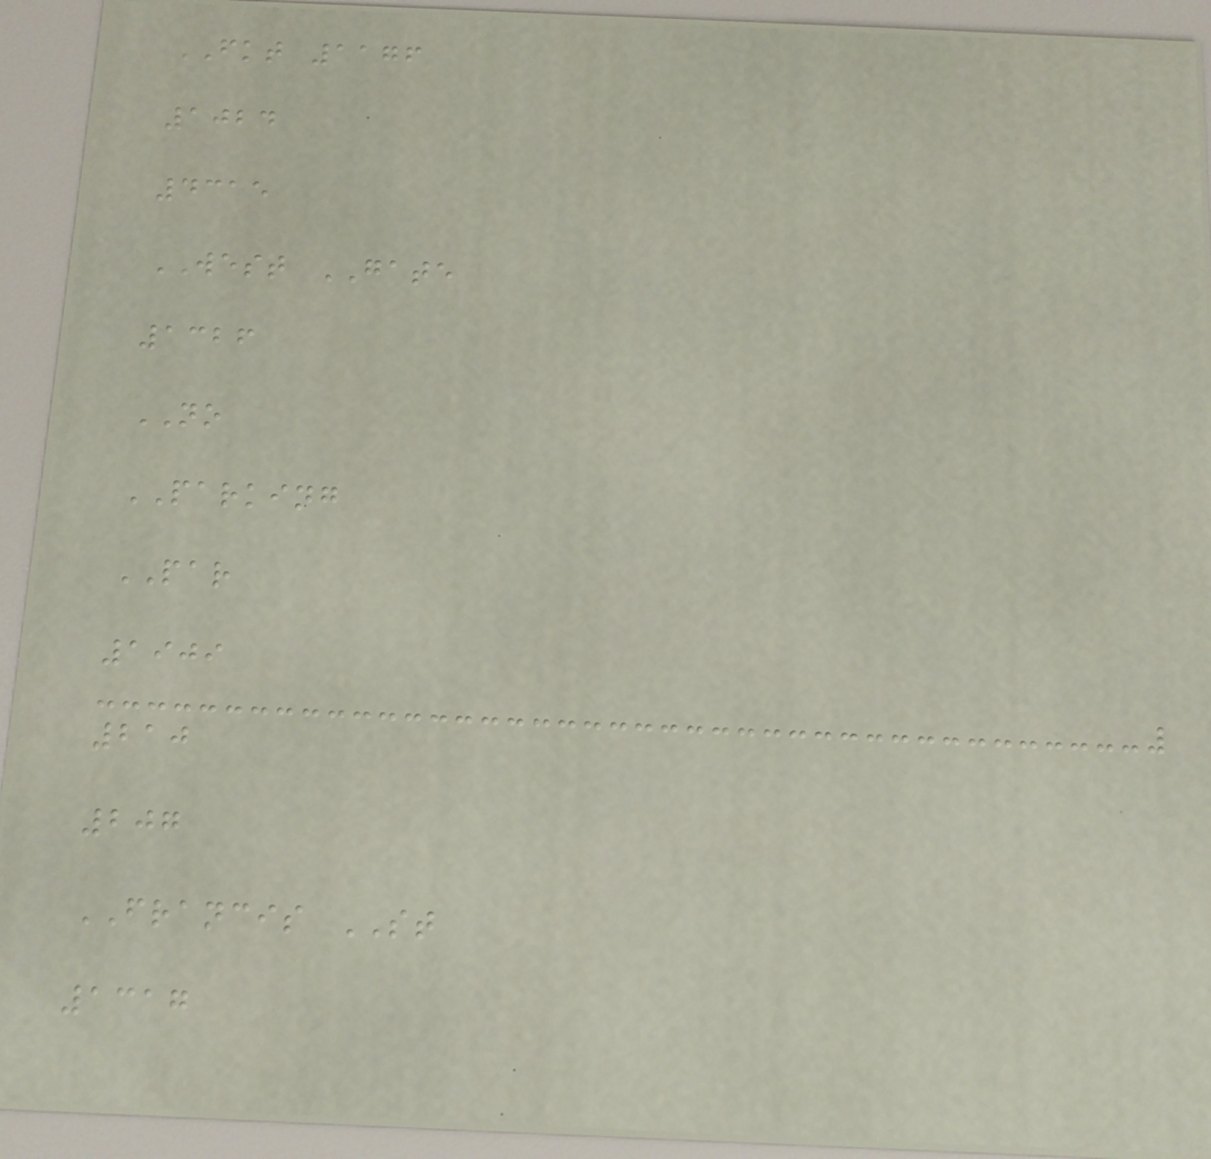FKT 1176
1024
4315
WEST GATE
1326
NO
PARKING
PAR
1909
210
207
FRANCIS ST
1317
